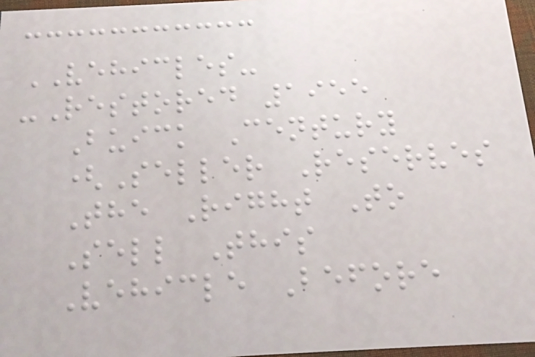VEHICLES-
-Restored 1955
Buick Century
(Seller Reserves
The Right To
Sell This
Vehicle Before
